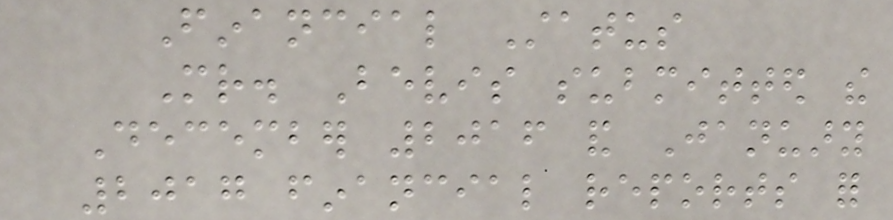Financial Status
Mr. Bevis submitted the
December 2016 and January
2017 financial reports for
